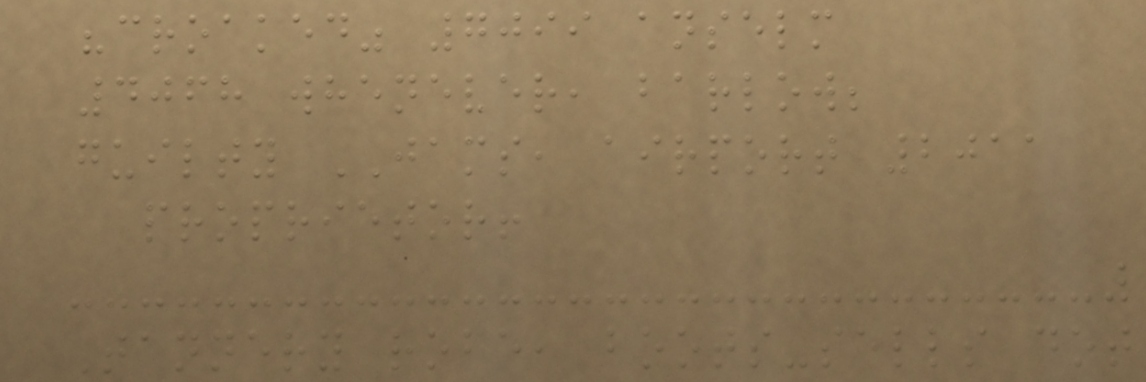"croaked" 7099 anselm
4068 whenever, barlow;
guilty JAMS, airport 2011
proprietor!
Tannery robe, boots-sells dot
